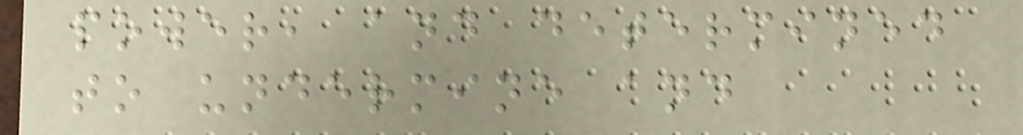power, and determined
to undermine and
